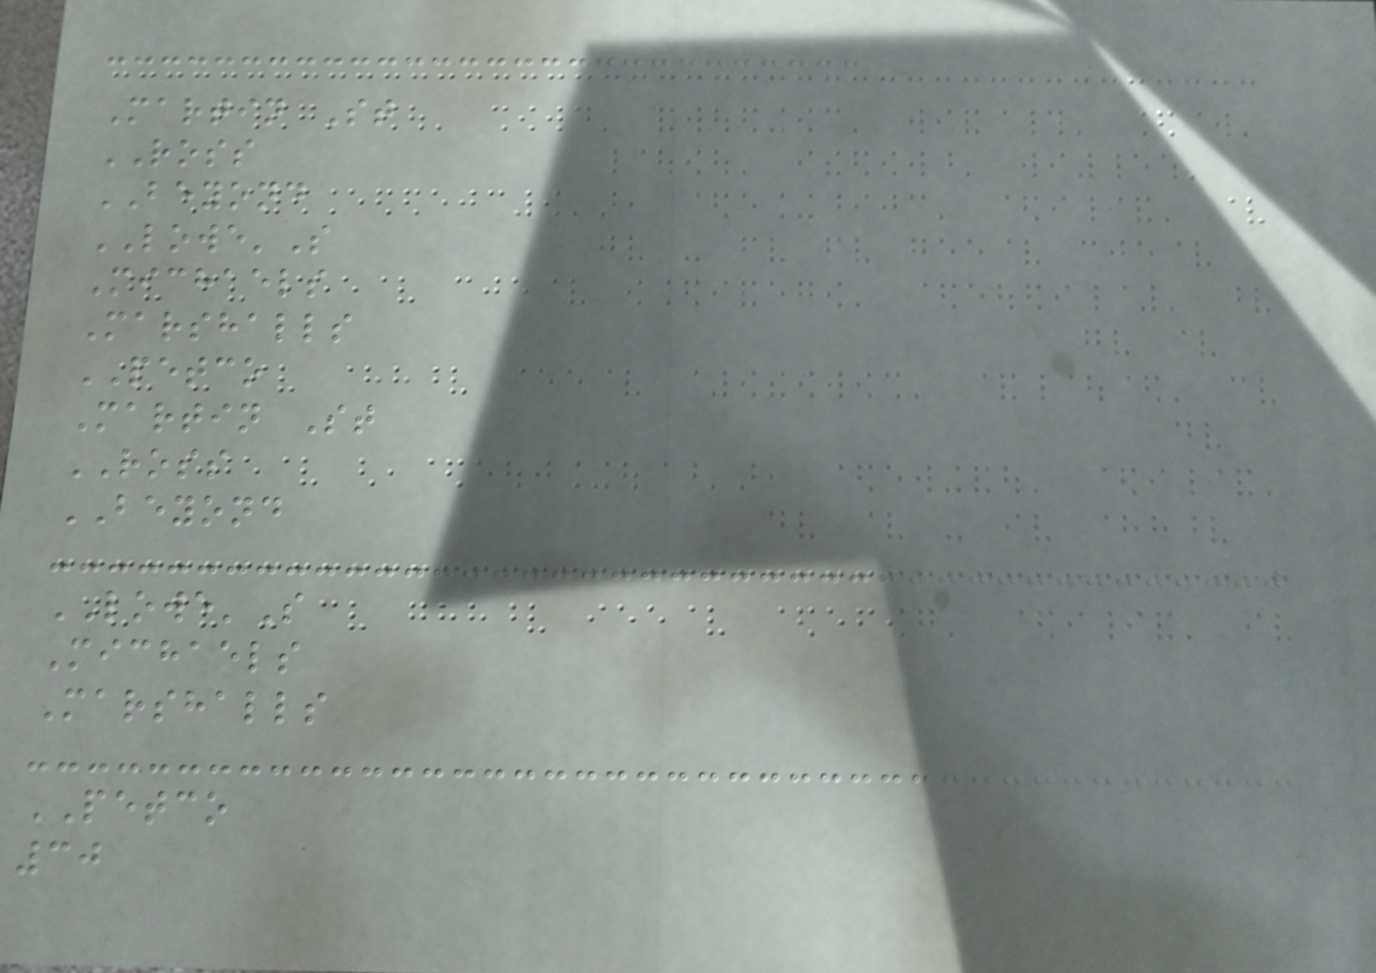Martin St
ROSS
BEYOND
LOWE'S
Michaels
Marshalls
PETCO
Martin St
ROSS
BEYOND
LOWE'S
Michaels
Marshalls
PETCO
30
